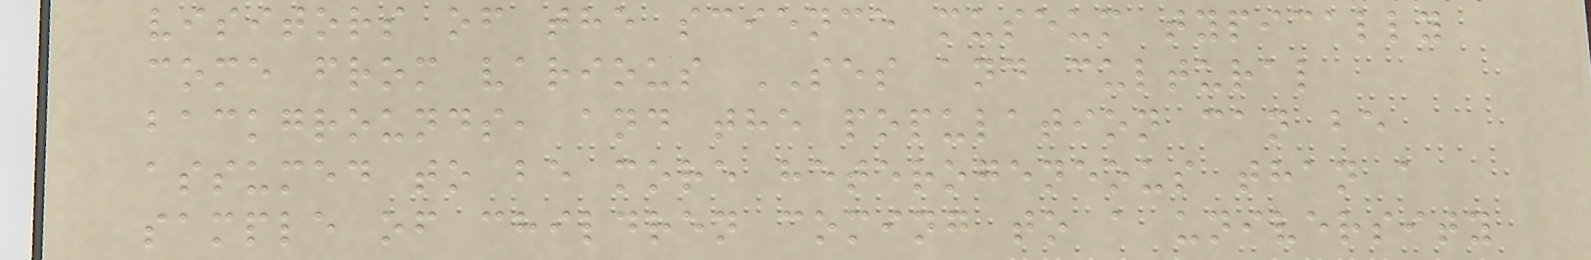visitors of the science museum typically
come from various SES and cultural
backgrounds, and the population can be
assumed to be more heterogeneous than a
sample of children coming to a university
